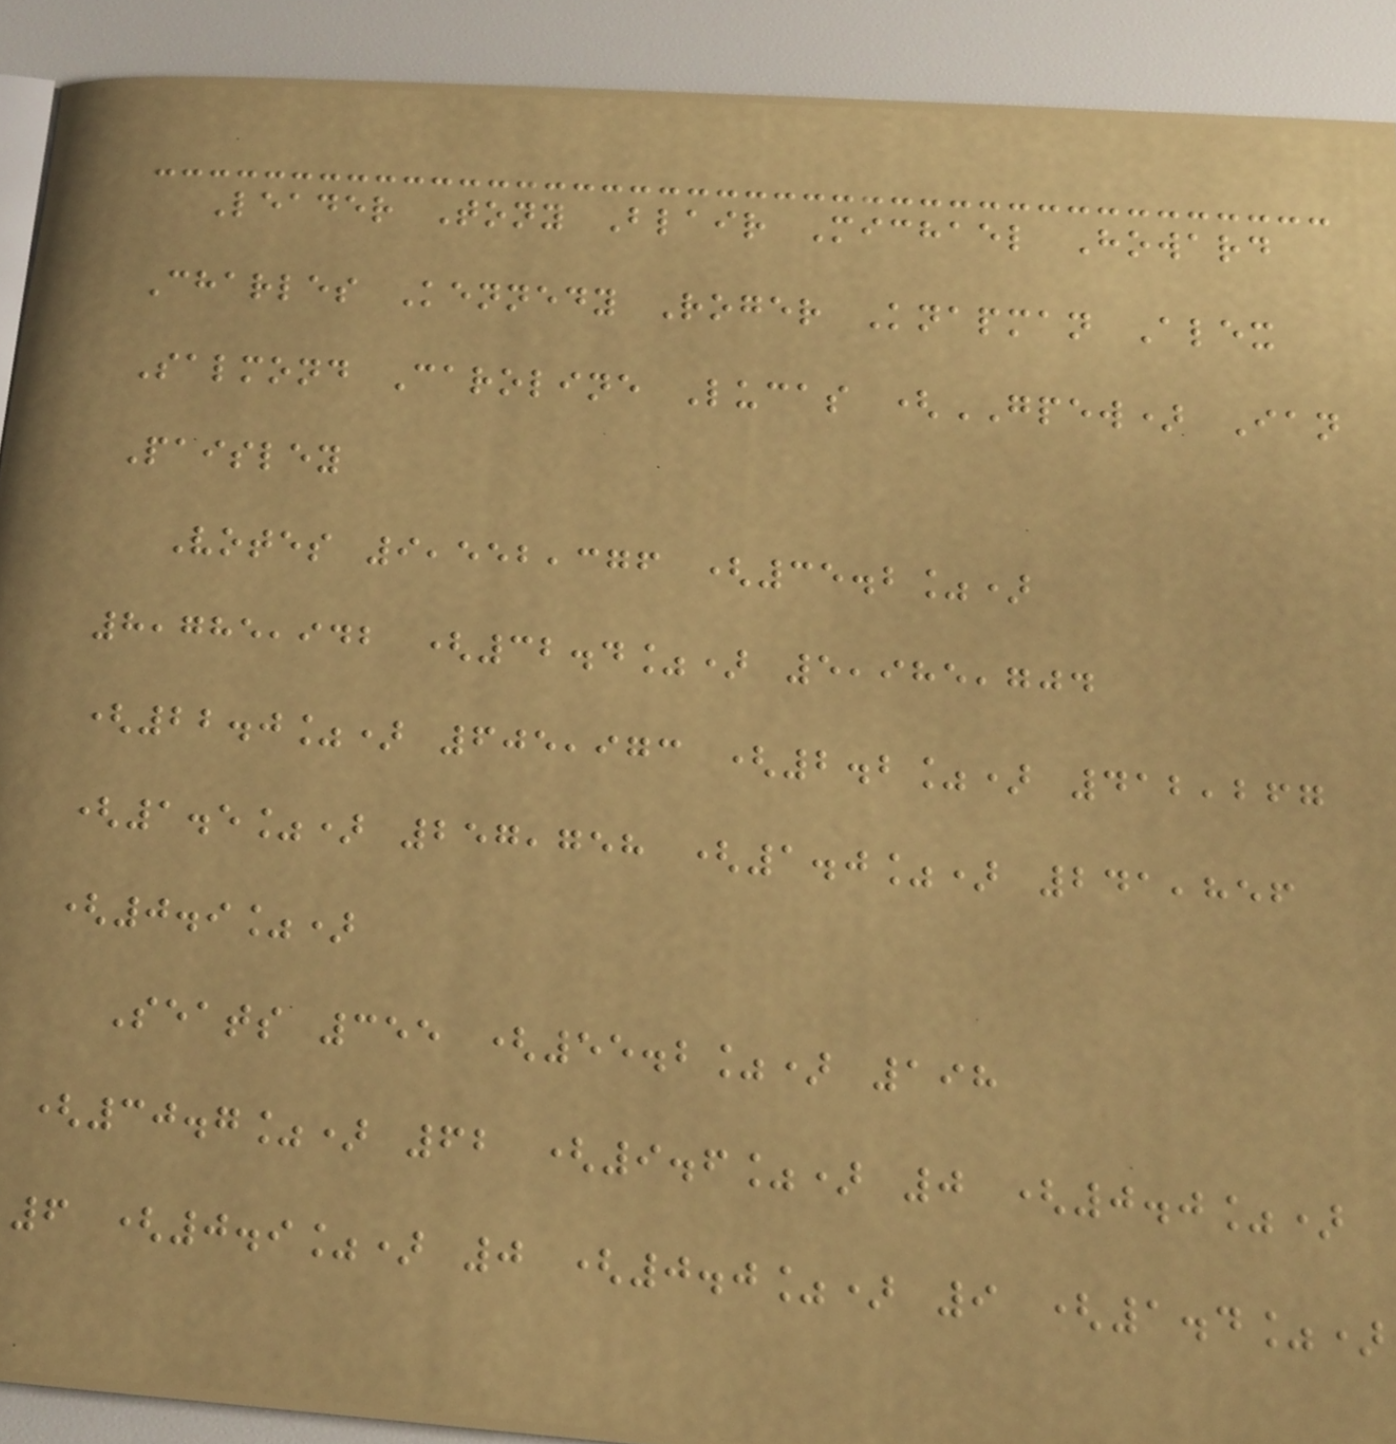Leader Tony Blair Michael Howard
Charles Kennedy Roger Knapman Alex
Salmond Caroline Lucas (GPEW) Ian
Paisley
Votes 9,552,376 (35.2%)
8,785,942 (32.4%) 5,985,704
(22.0%) 605,973 (2.2%) 412,267
(1.5%) 257,758 (1.0%) 241,856
(0.9%)
Seats 355 (55.2%) 198
(30.7%) 62 (9.6%) 0 (0.0%)
6 (0.9%) 0 (0.0%) 9 (1.4%)
